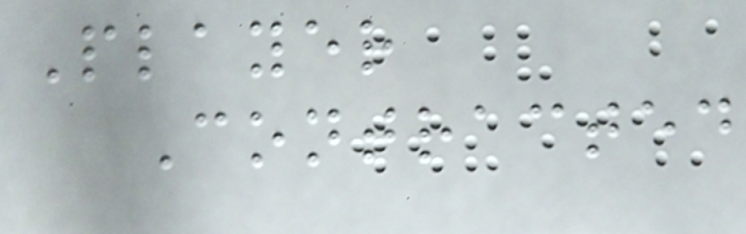Player
Contracted
